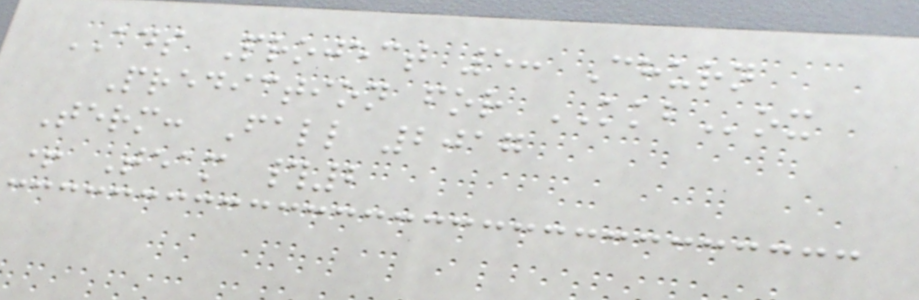ADS Project 5: Churn
Prediction for KKBox
Term: Fall 2017
+ Team #2
